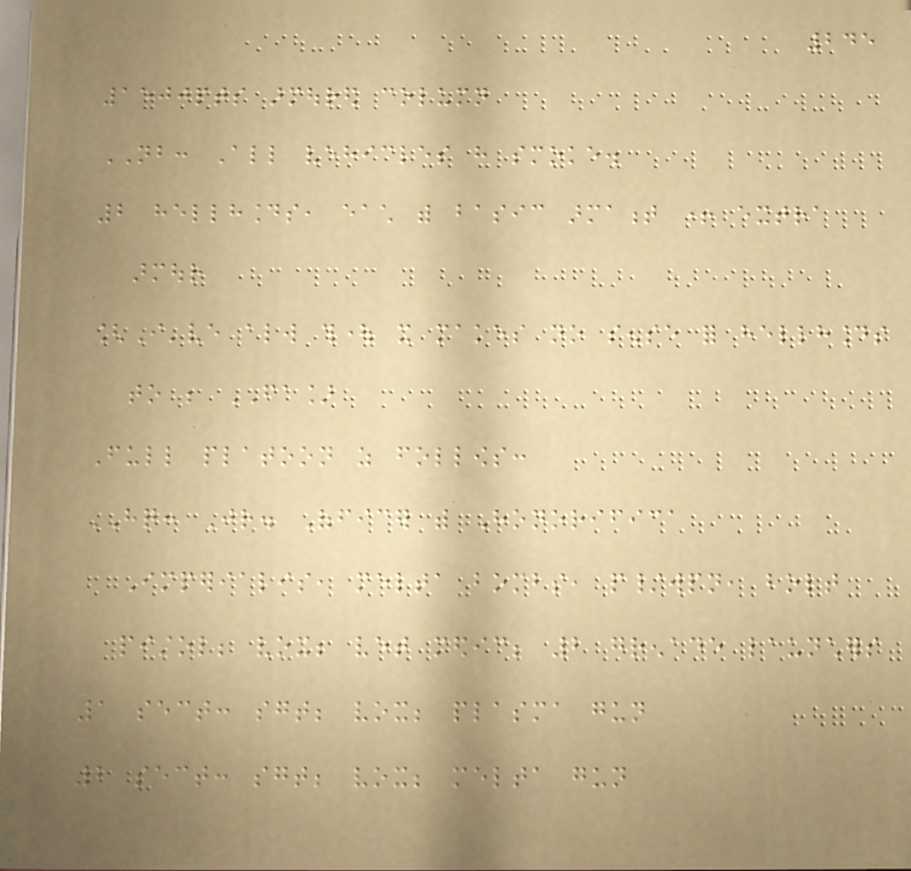245
1500pts armoured column
NB: All vehicles have smoke.
2 hellhounds, each with basic armament + extra
armour
[I've always thought it makes no sense for hellhounds
to be FA]
Full platoon as follows:
HQ: Jr. Officer with Honorifica
Imperialis, melta bombs, p/wpn, bolt
pistol; vox; vet medic; 2 grenade launchers
1 sect: sgt; vox; plasma gun
2 sect: sgt; vox; melta gun
